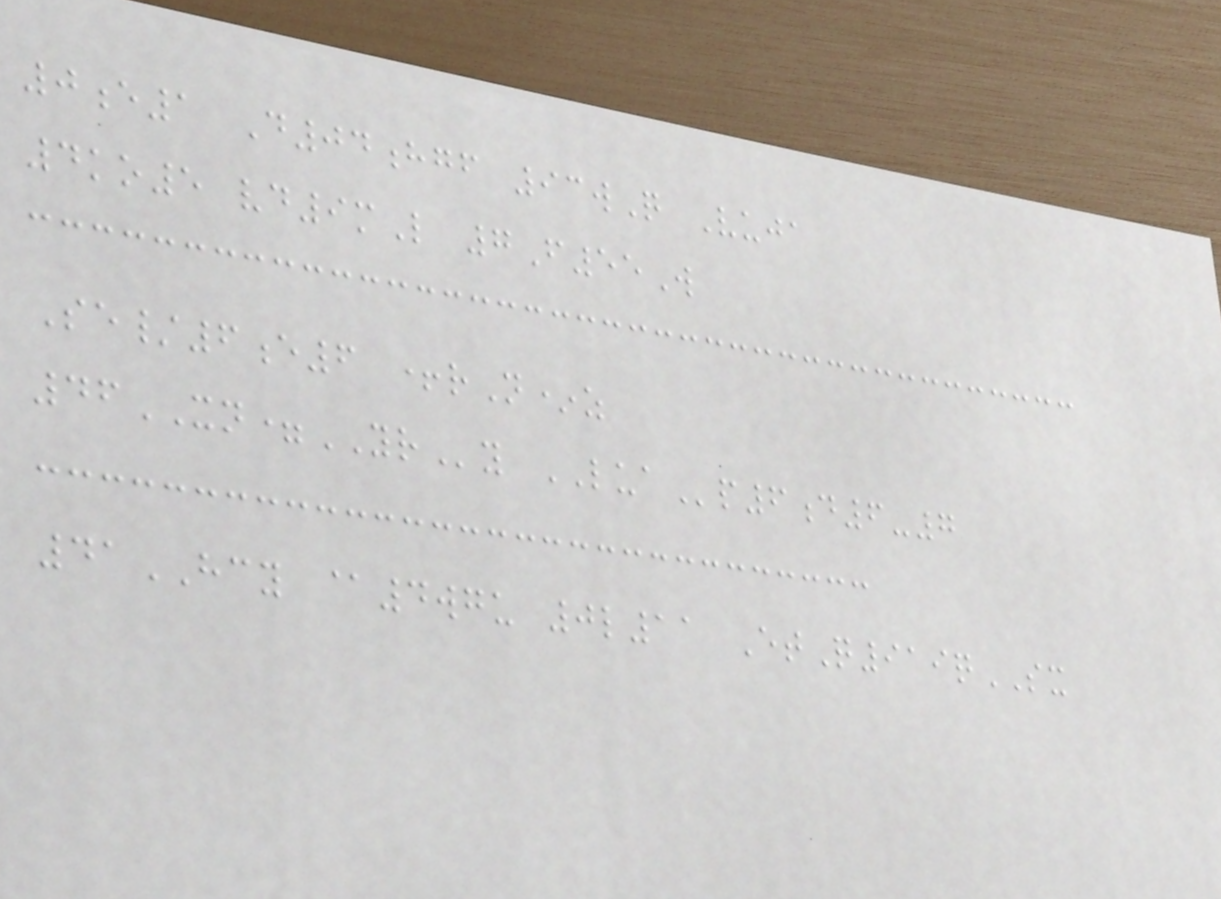0e1 D04hgf 93wQ Vuja
4ko5 vd9mL 7F55W
Se/6e6 +rN*z
46XN=YRy LUAp6d6-7
41HCY @4wgu 0l11 EtQ919qSX
